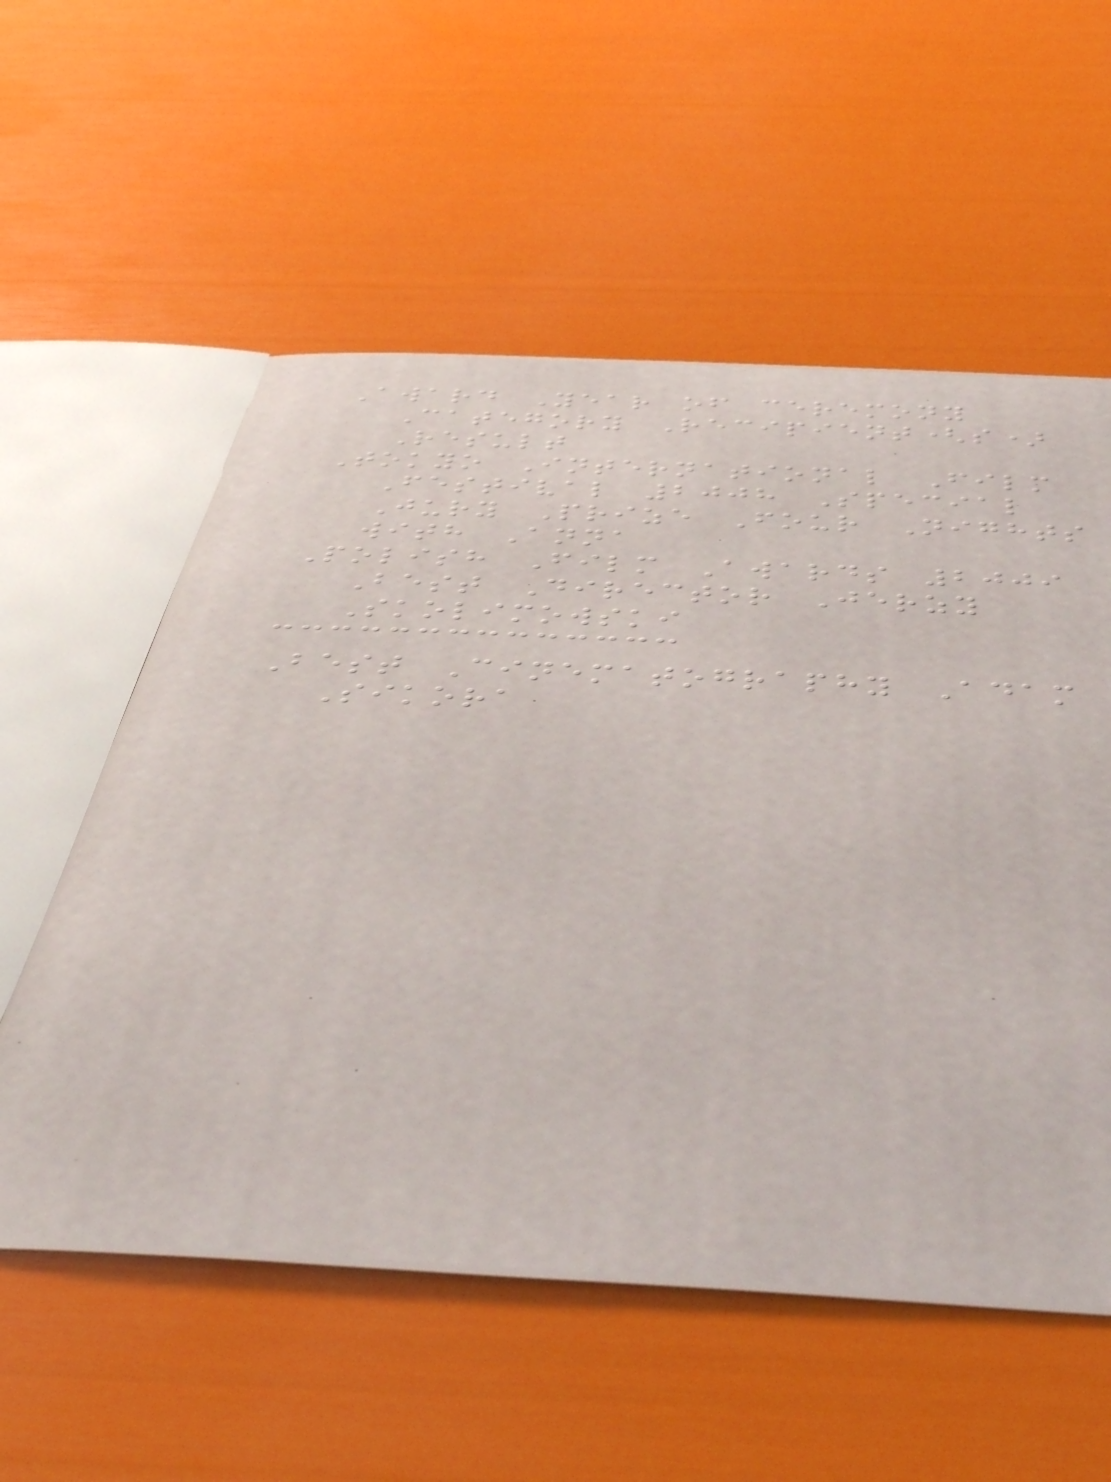Award Year of ceremony
Category Recipient(s)
Result
Tokyo International Film
Festival 2008 Special
Jury Prize Four Nights
with Anna
Polish Film Awards 2009
Best Director Jerzy
Skolimowski
Best Cinematography Adam
Sikora
